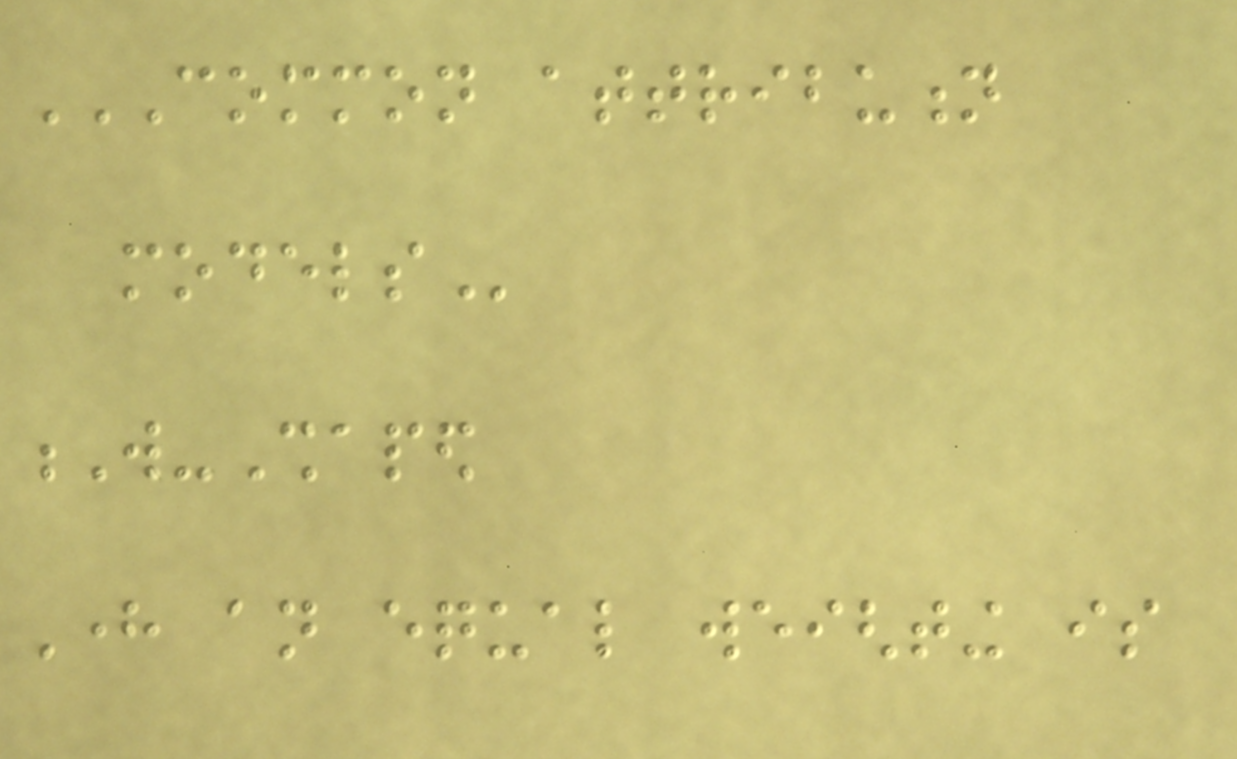COMMON ATTRIBUTION
MODELS
W-Shaped
Here an equal weighting is
